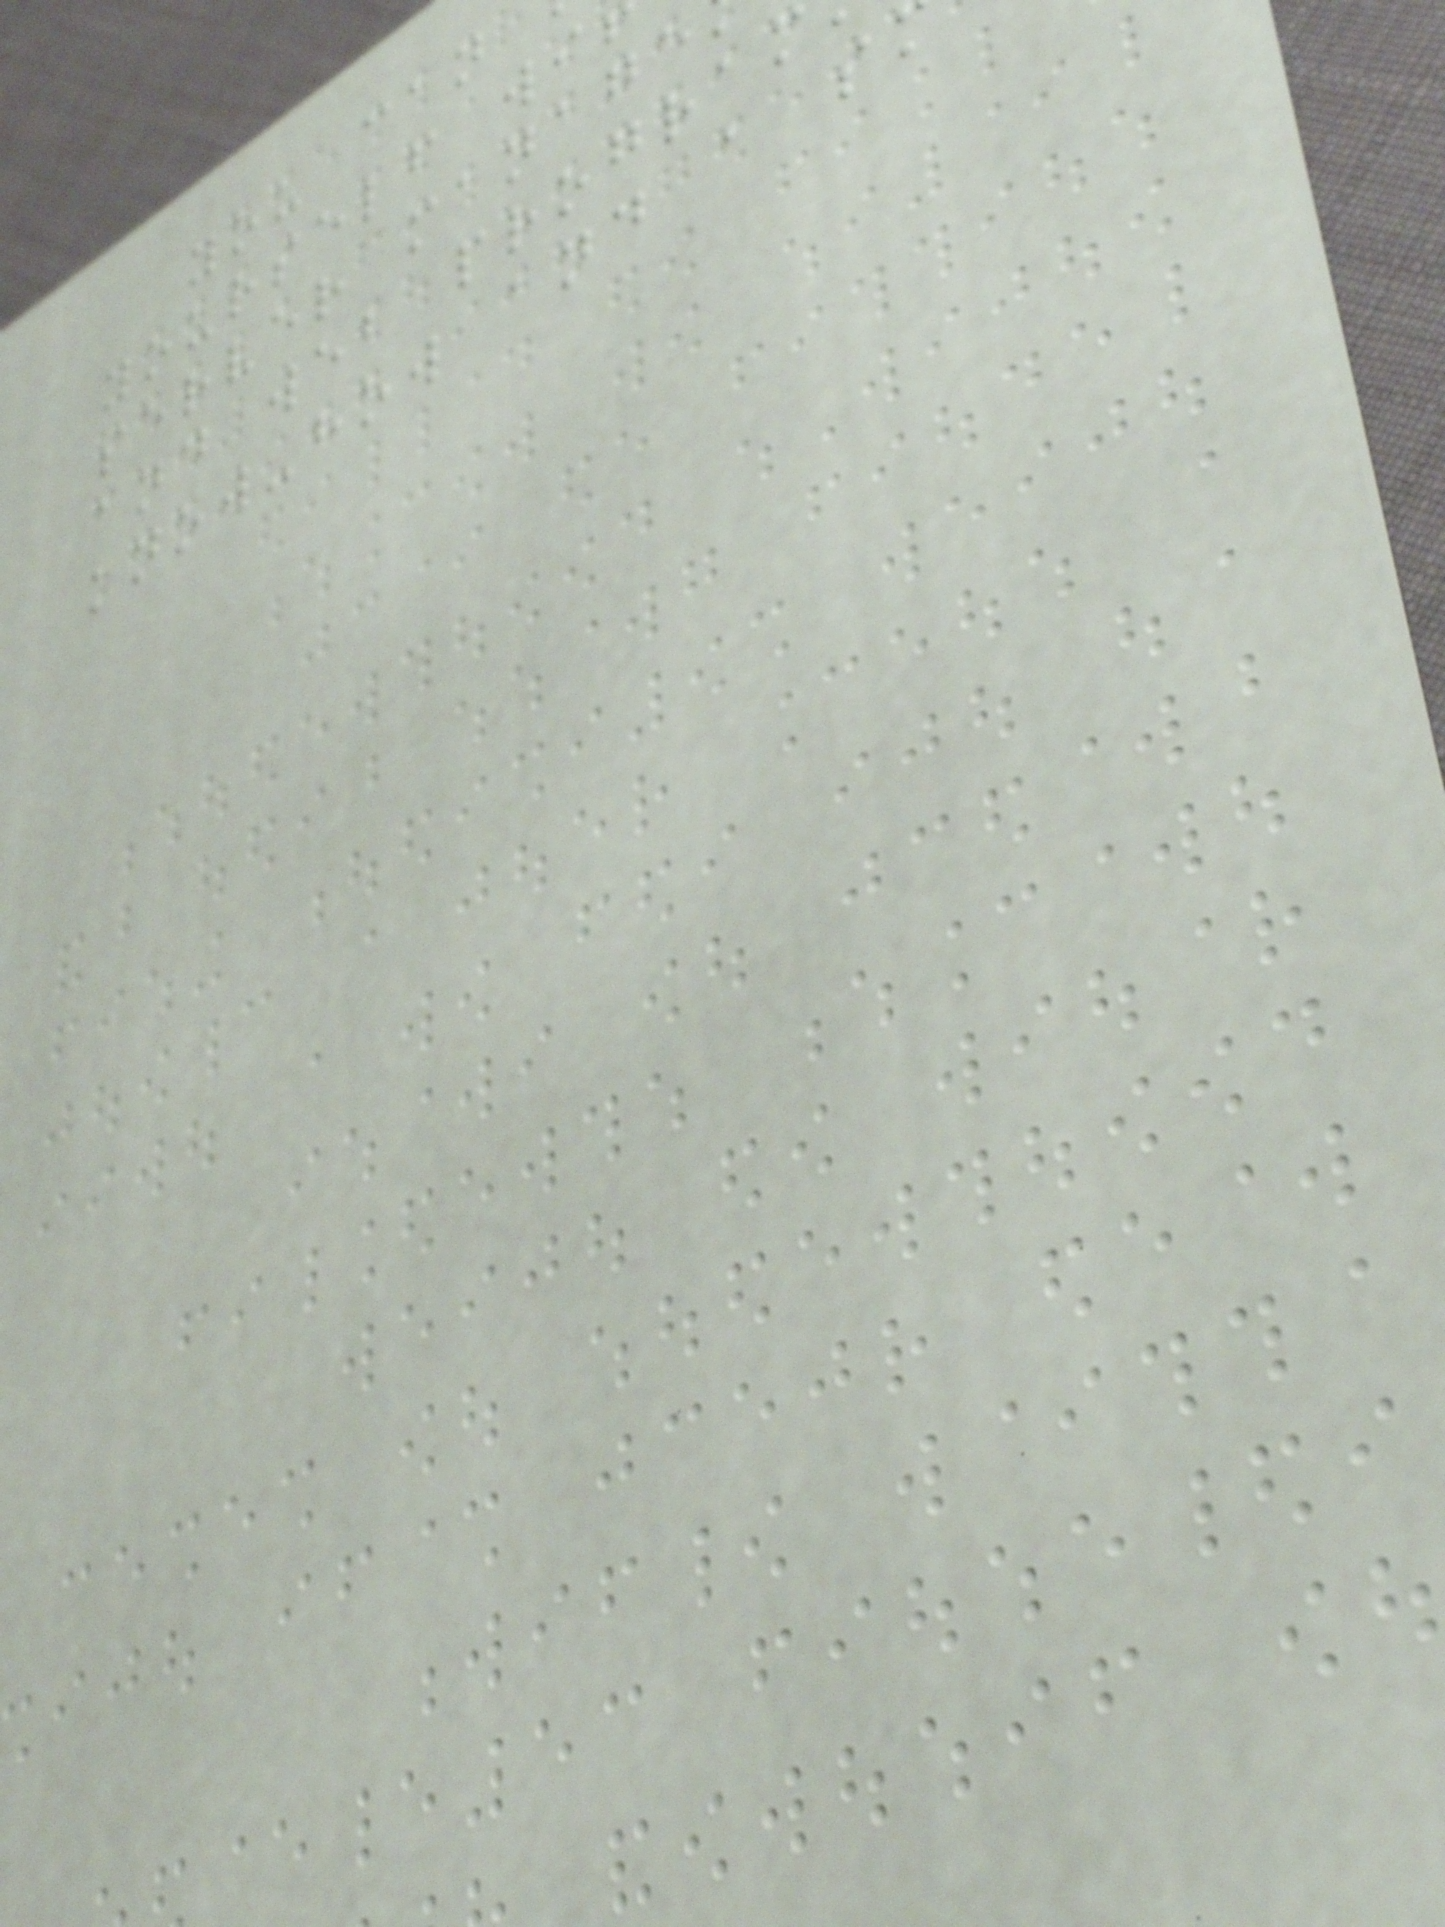you can
yourself wi
server manage
and web program
know-how and a s
